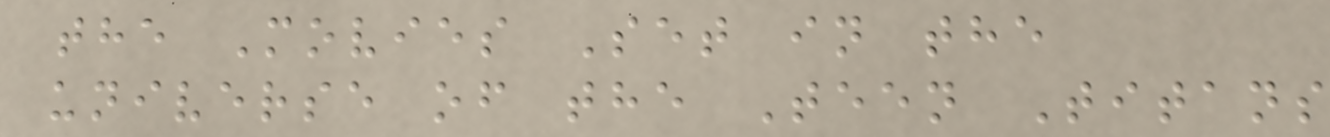the Movies Set in the
universe of the Teen Titans
